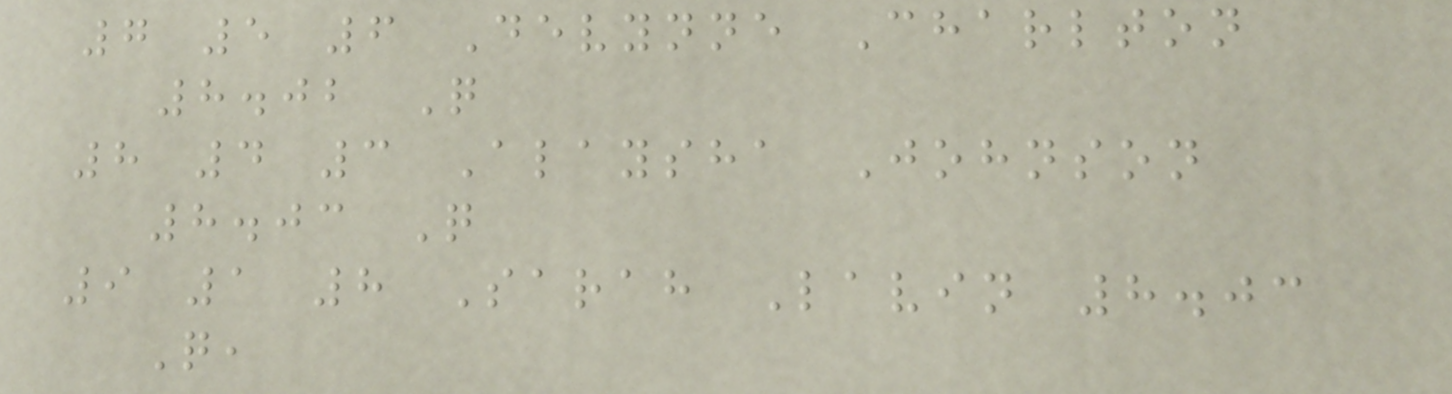7 5 6 Devynne Charlton
8.02 Q
8 4 3 Alaysha Johnson
8.03 Q
9 1 8 Sarah Lavin 8.03
Q,
